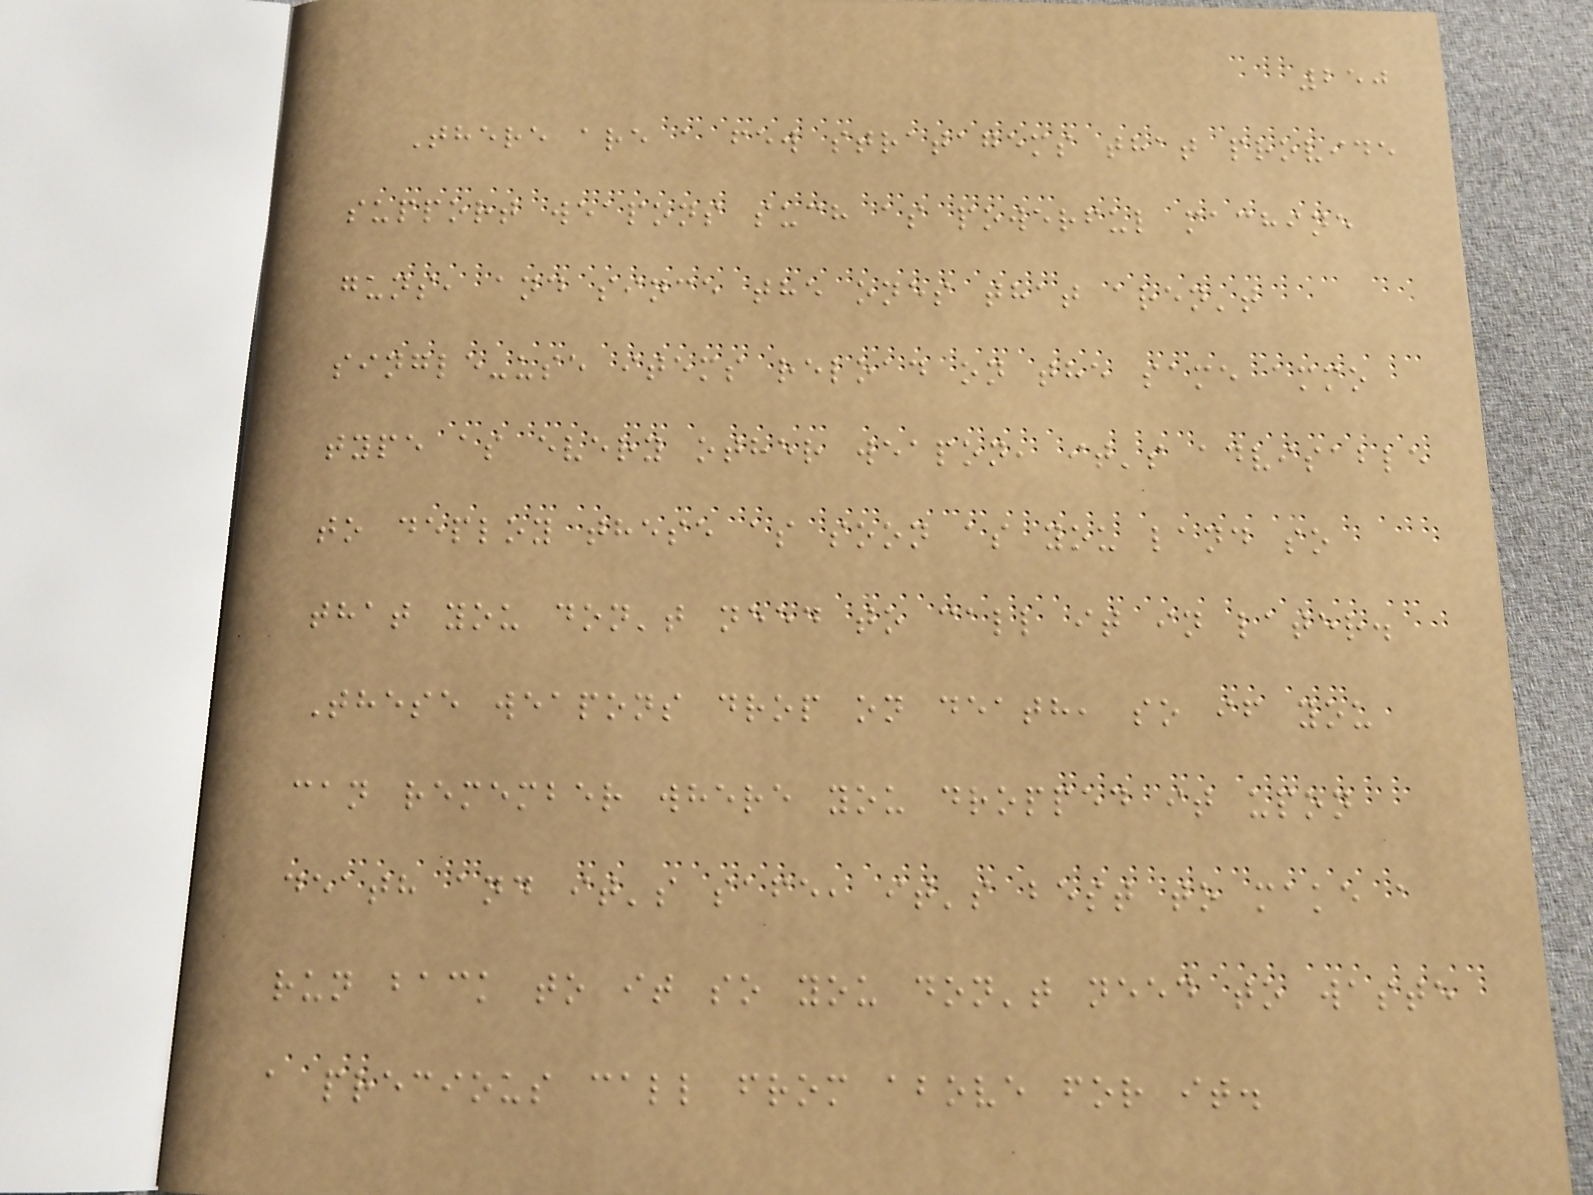250
There are a few stratagems that provide
support weapons such as powerful machine
guns, and since the ones that aren't
single-use items reload on the same ammo
type as every other weapon, it's advisable
to deploy these as soon as you land so
that you don't need to call it in later.
These weapons drop on death, so if you
can remember where you dropped it upon
death and it's safe, it's best to make a
run back to it so you don't need to waste
a precious call from above for it.
